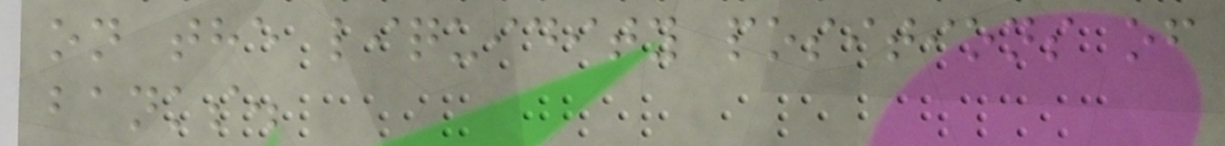on the liquidity positions of
banks.
